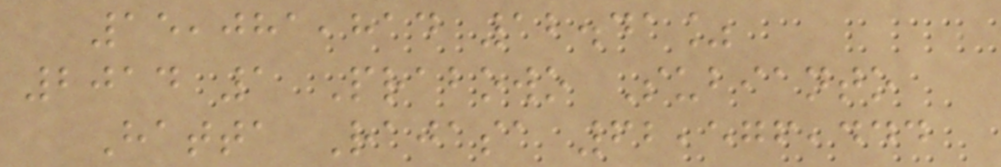15,081,814 12.41%
2014 1 Prabowo Subianto
Hatta Rajasa 62,576,444
